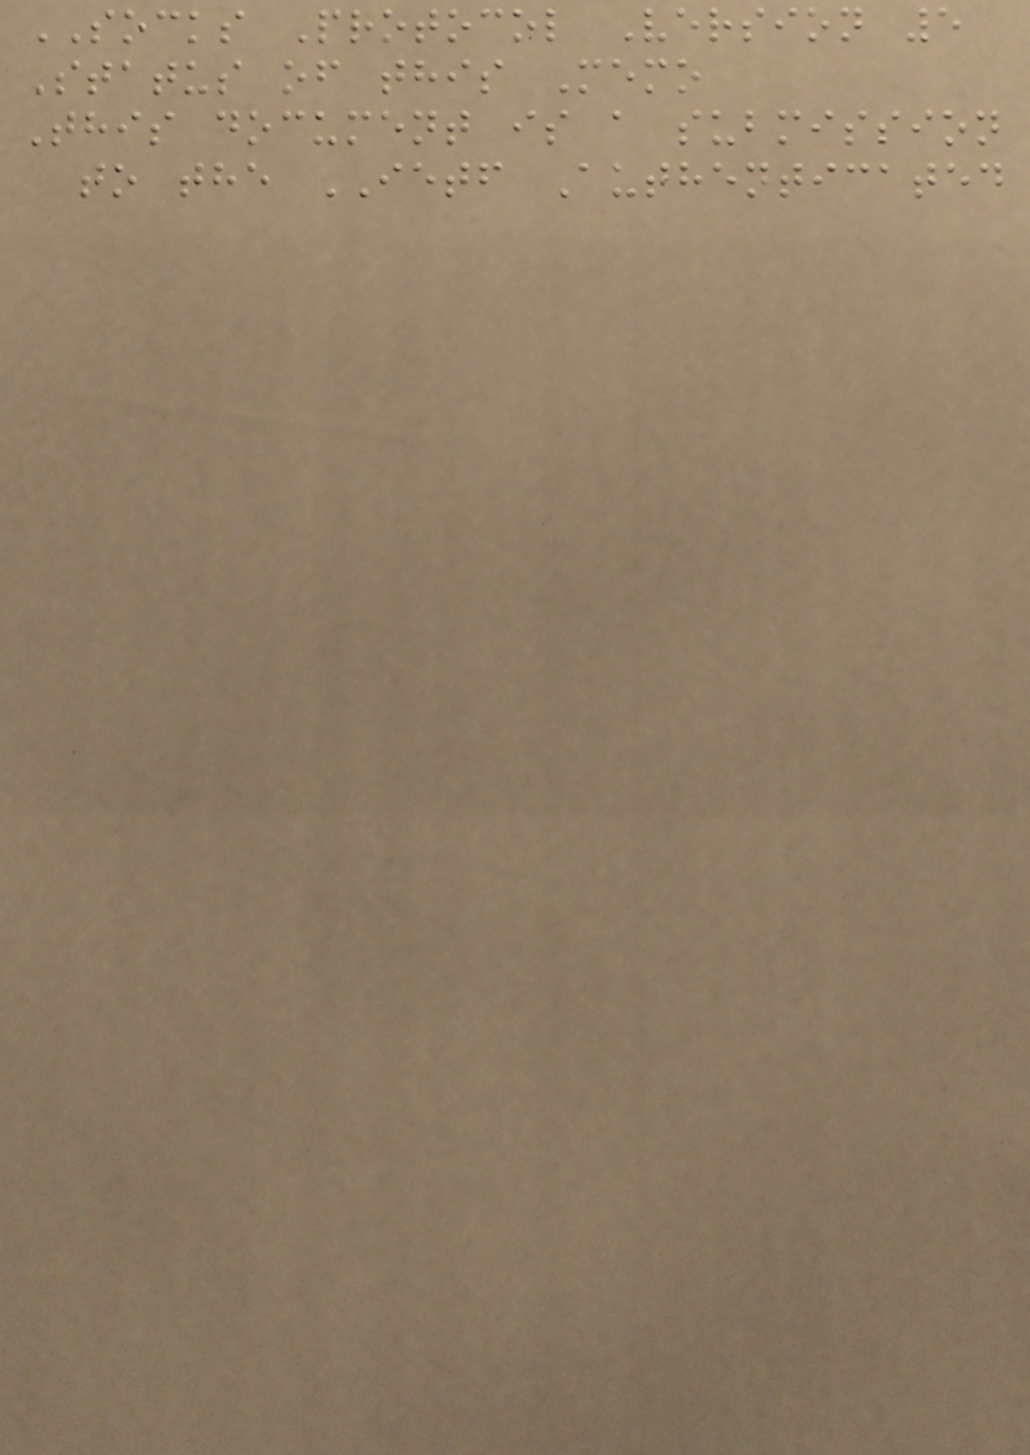SOCKS Protocol Version 5
Status of this Memo
This document is a submission
to the IETF Authenticated
